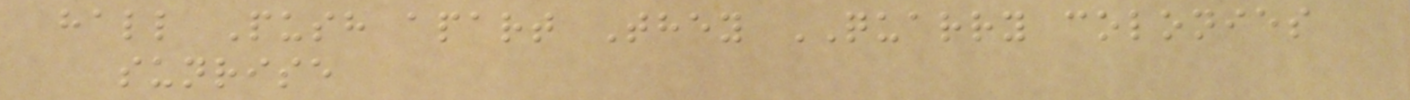hall Push apart They QUARRY colonies
sunrise
